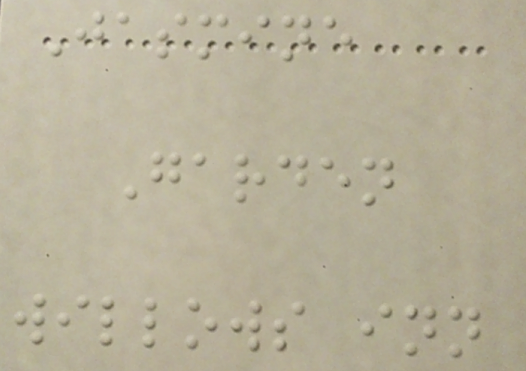Jasmine
Garden
willows inn
